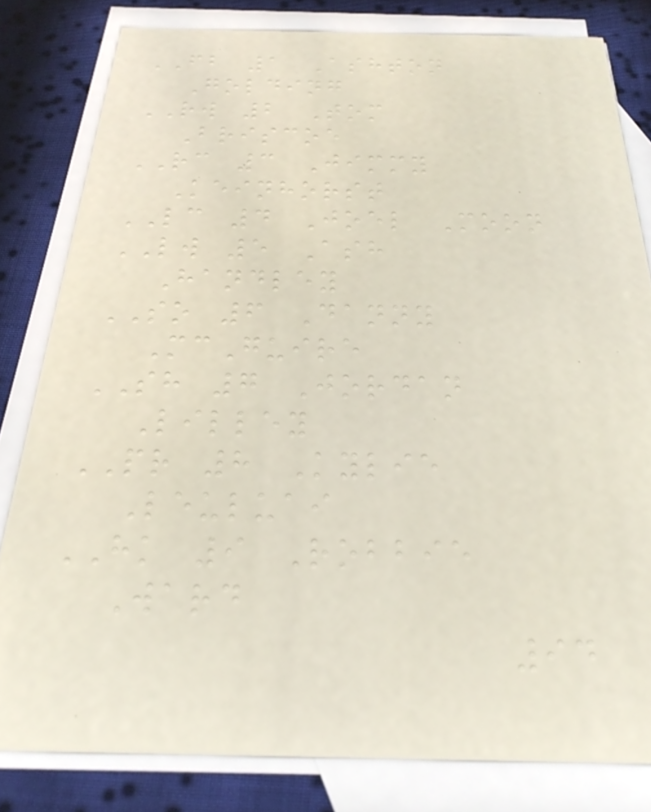FB 1 Ashton
Golding
RW 2 Tom
Briscoe
RC 3 Jimmy
Keinhorst
LC 4 Joel Moon
LW 5 Ash
Handley
SO 6 Danny
McGuire
SH 7 Jordan
Lilley
PR 8 Kylie
Leuluai
HK 9 Robbie
Ward
94
